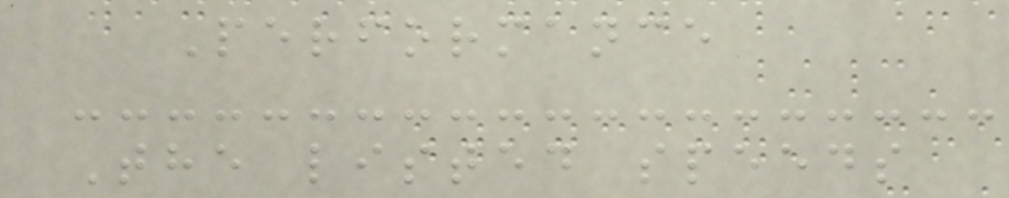Performance
The listed speeds
